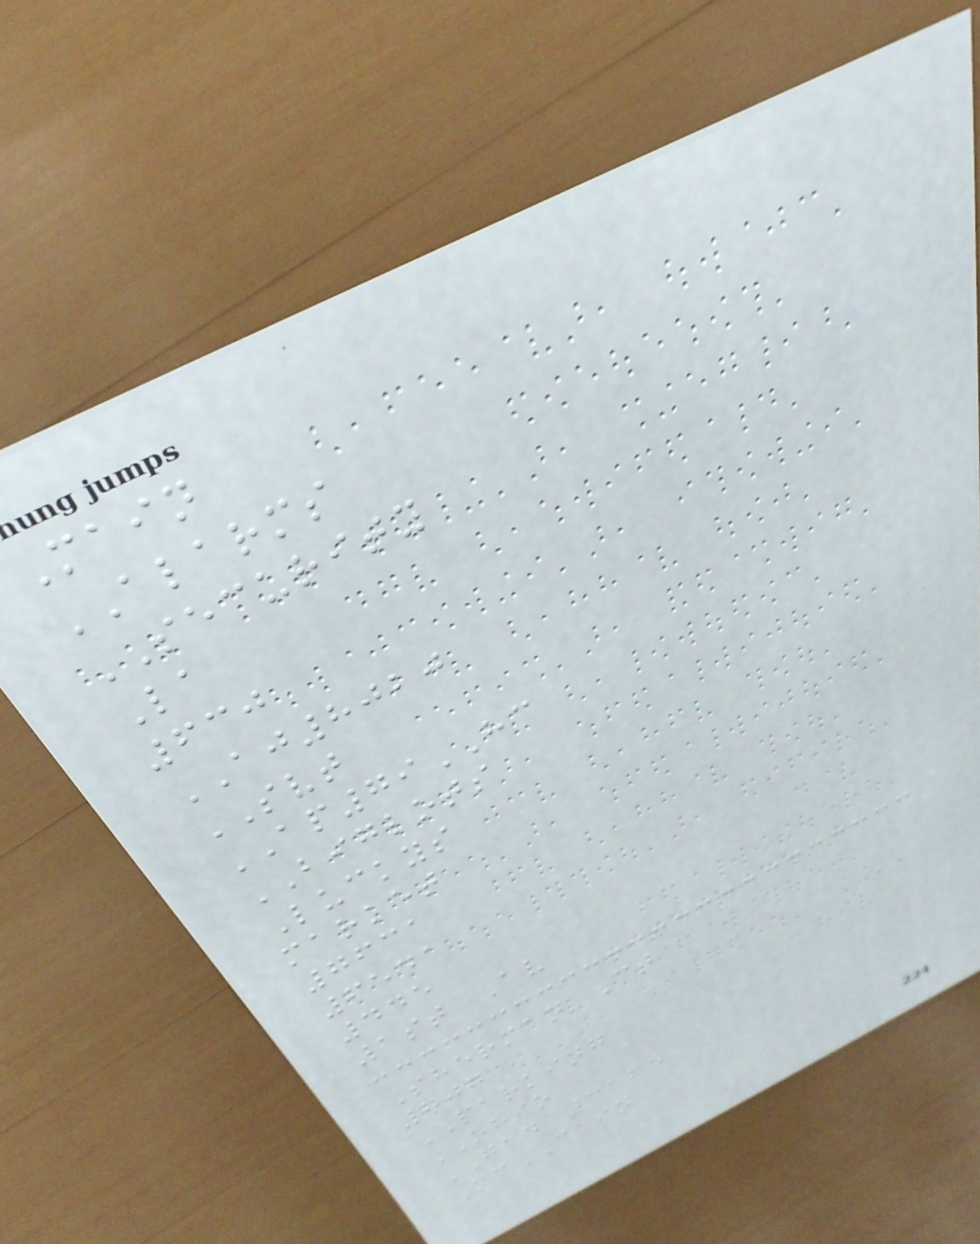Main
ALARMS
SECURITY
La
630
AJ8020
SVT
AP79HC
BIGLOTS
Luckys
market
7631
6541
445
1st Av
Sherman Ct
707
PARKING
OHIO
GAD 3125
McCAIN
